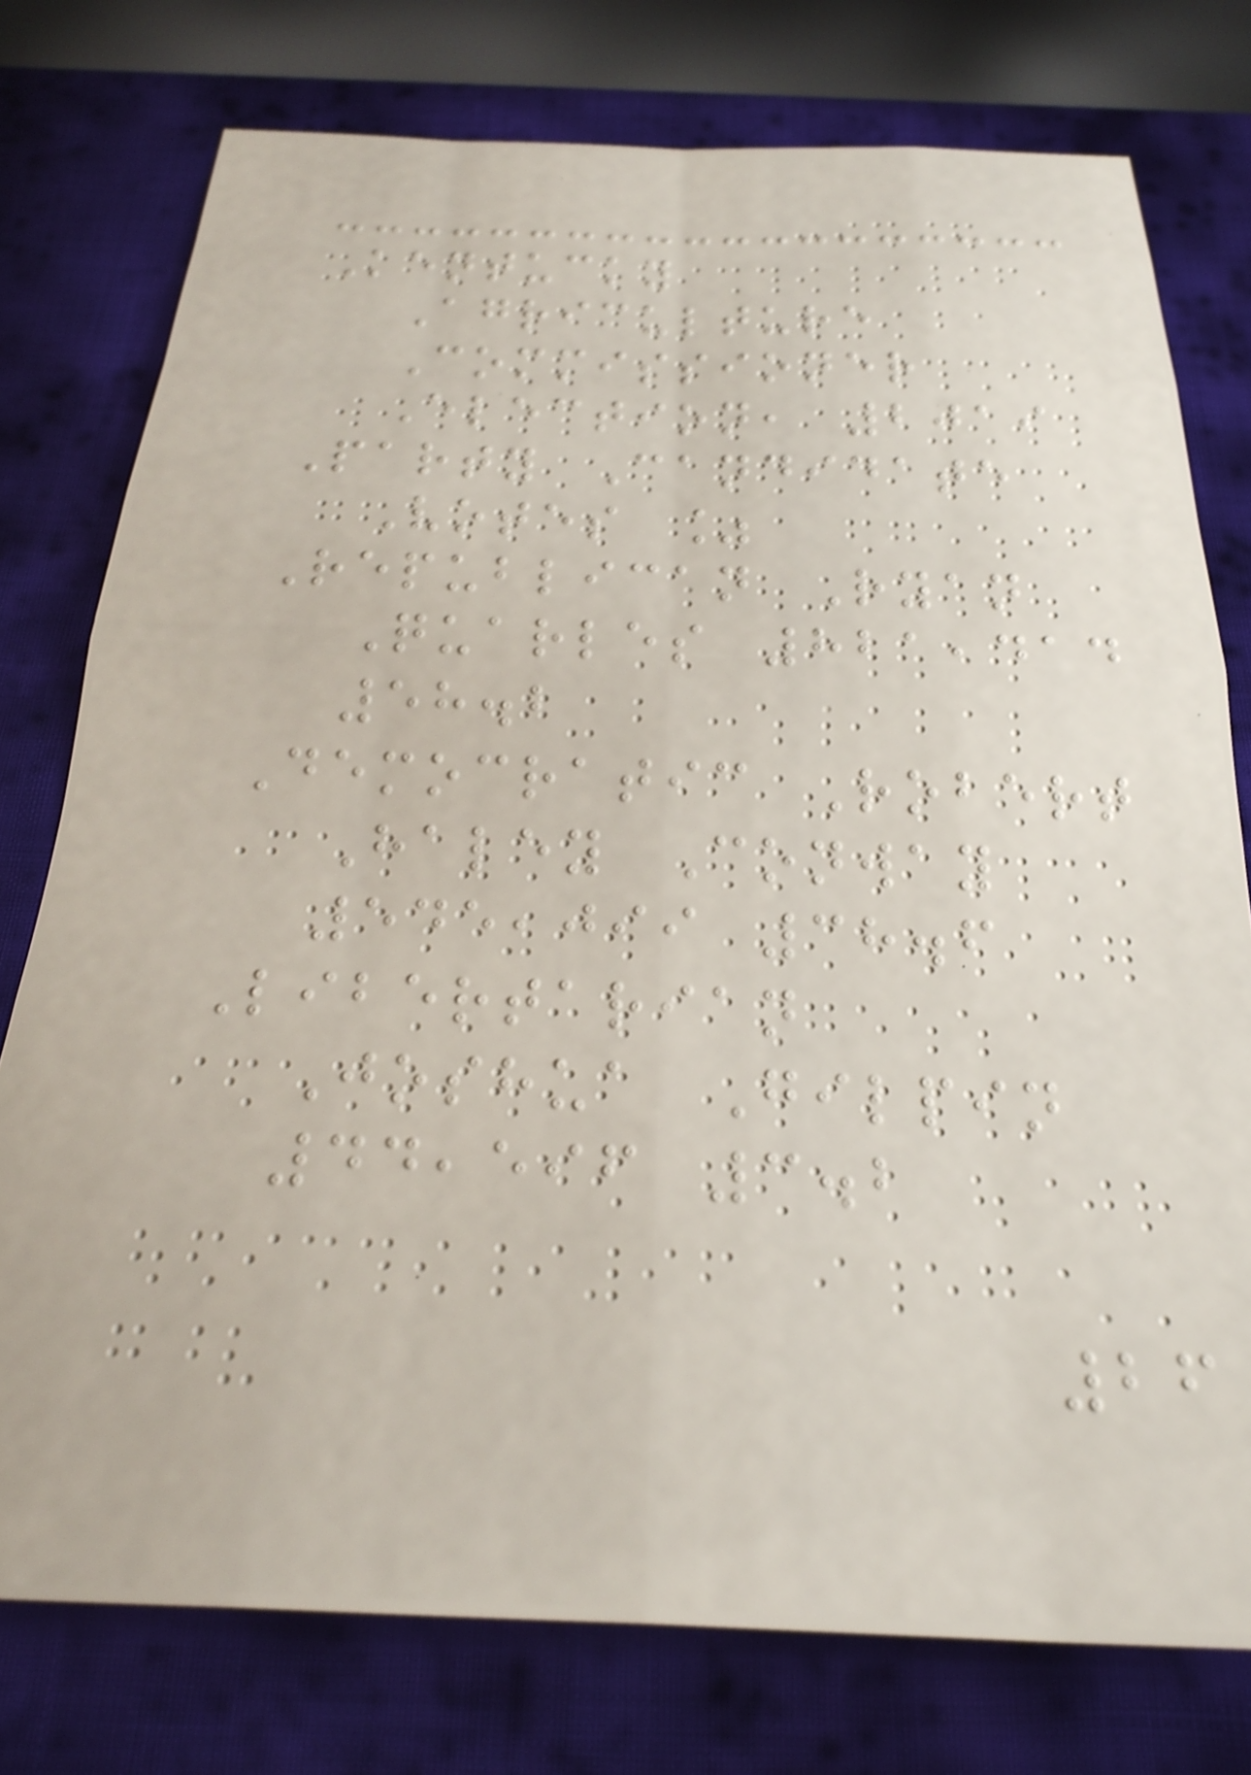Kentucky
Agriculture
Commissioner
Election, 2019
Party Candidate
Votes %
Republican Ryan
Quarles 821,414
58.2
Democratic Robert
Haley Conway
545,099 38.6
Libertarian
Joshua Gilpin
44,596 3.2
26
